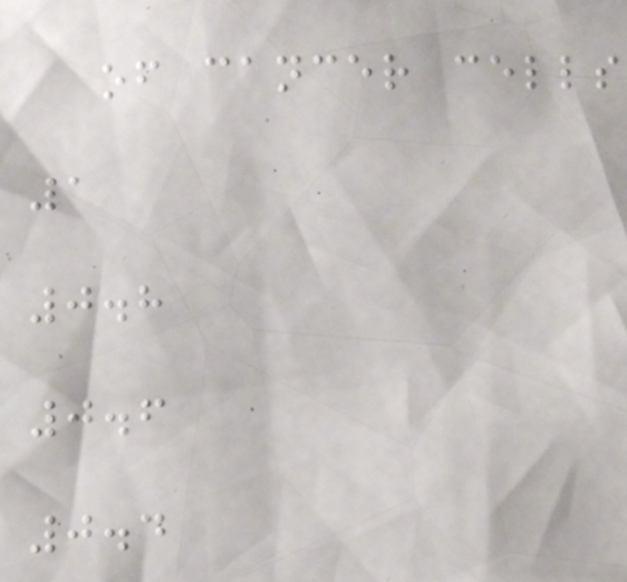of cancer cells
1
0.8
0.6
0.4
